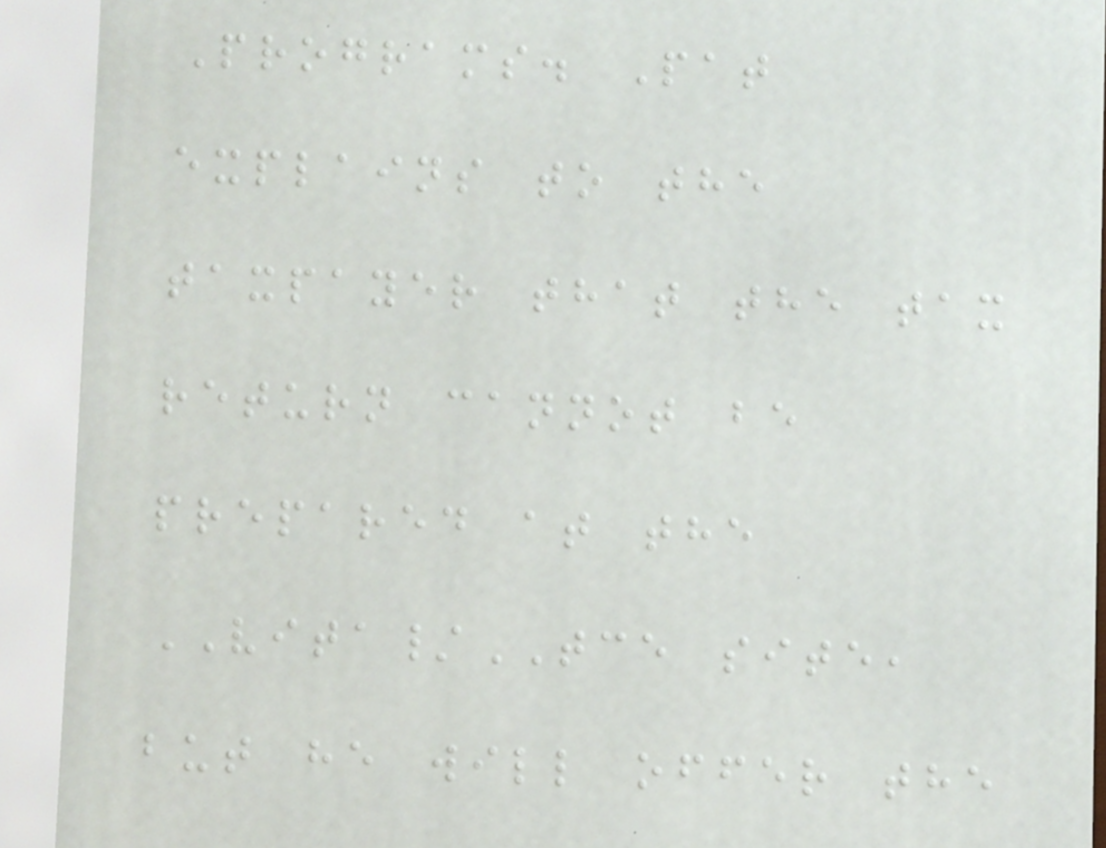Programs. Pat
explains to the
taxpayer that the tax
return cannot be
prepared at the
VITA/TCE site,
but he will offer the
